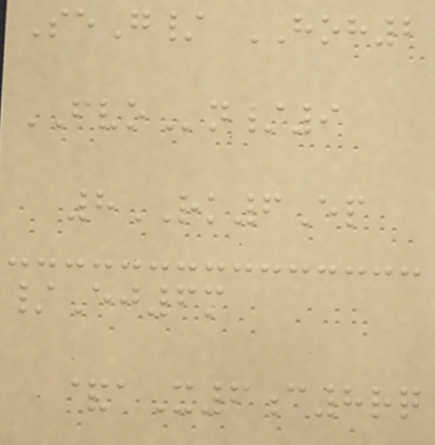SeG/ HOH2
FVOn/9
8RK6Ep
/Ej6m
&aX6c8rq
